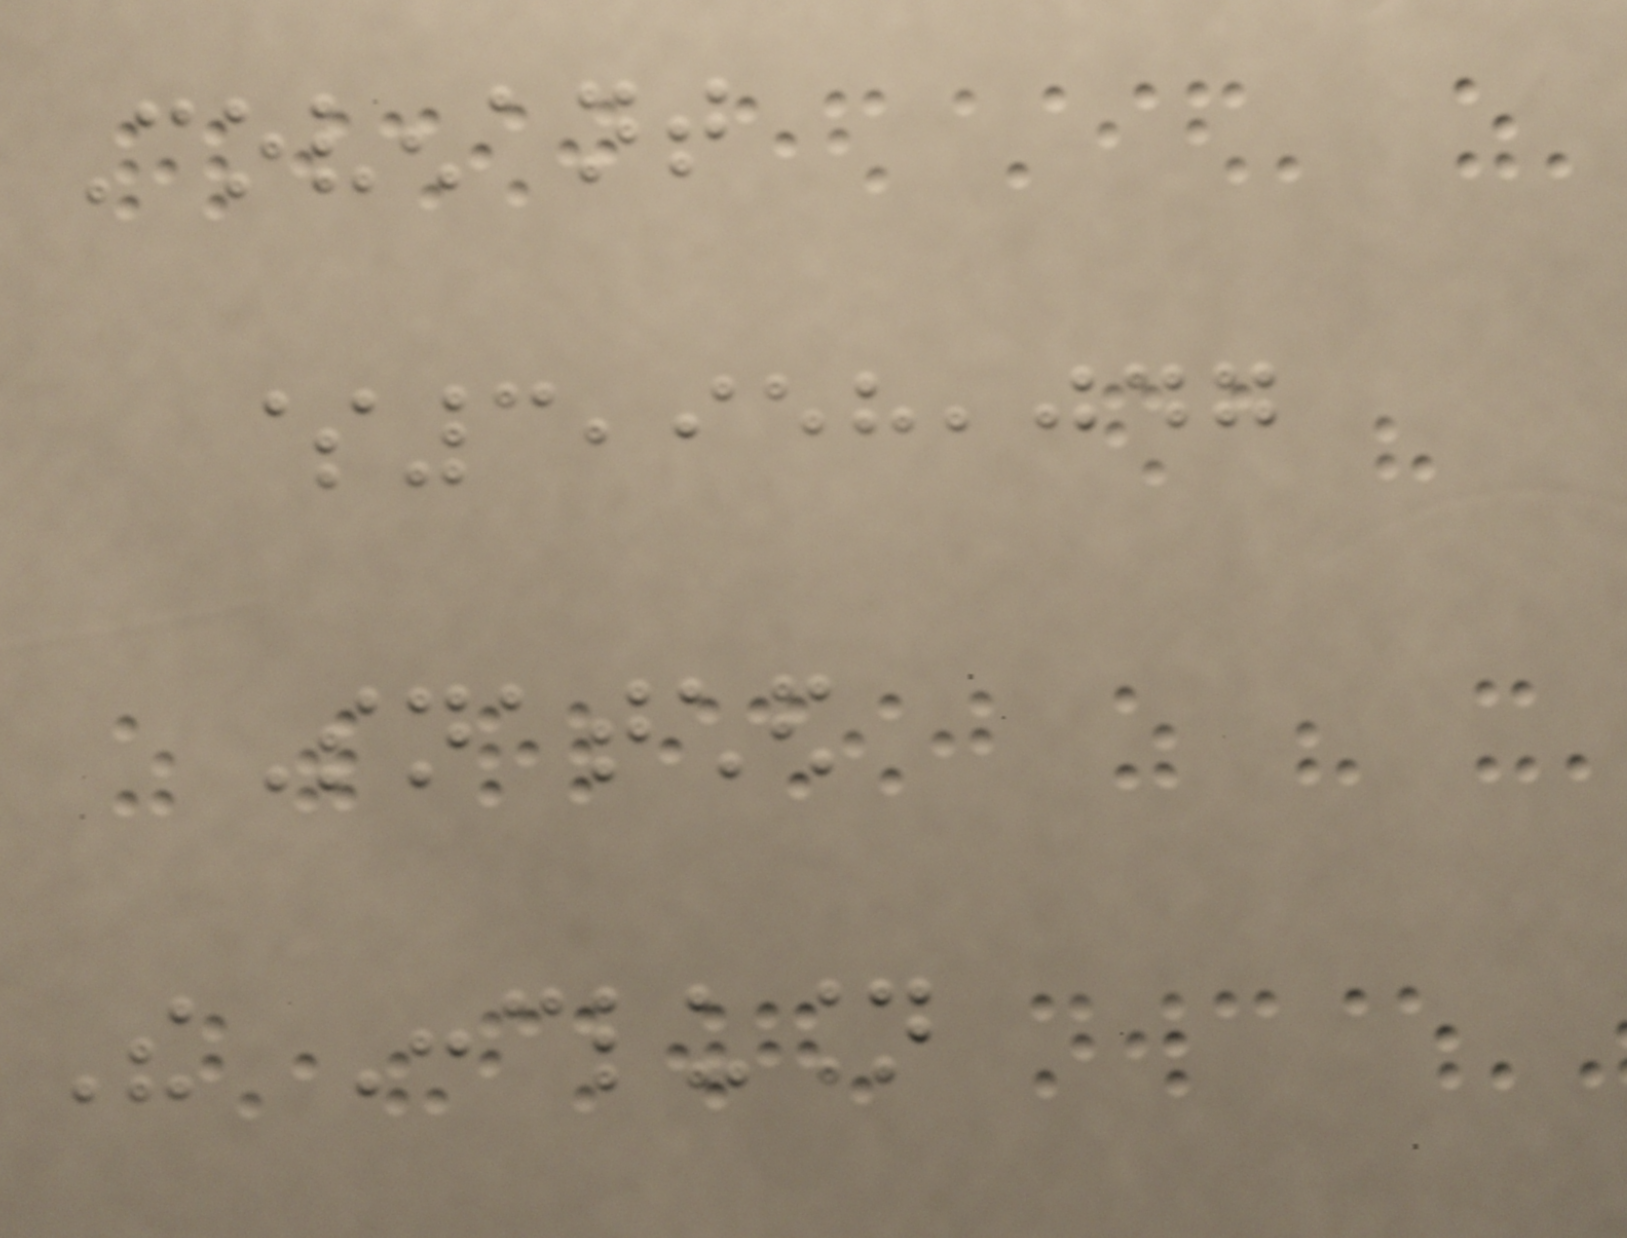Covenant
$3,958,047
Snatched
The Conclusion
